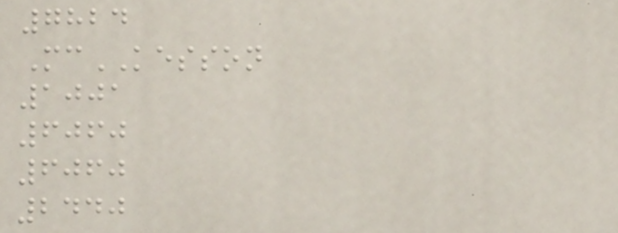7824
McKESSON
1001
6060
6060
2440
